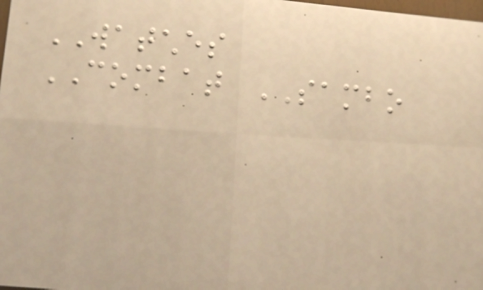WATCHES
COMBAT SAMBO
